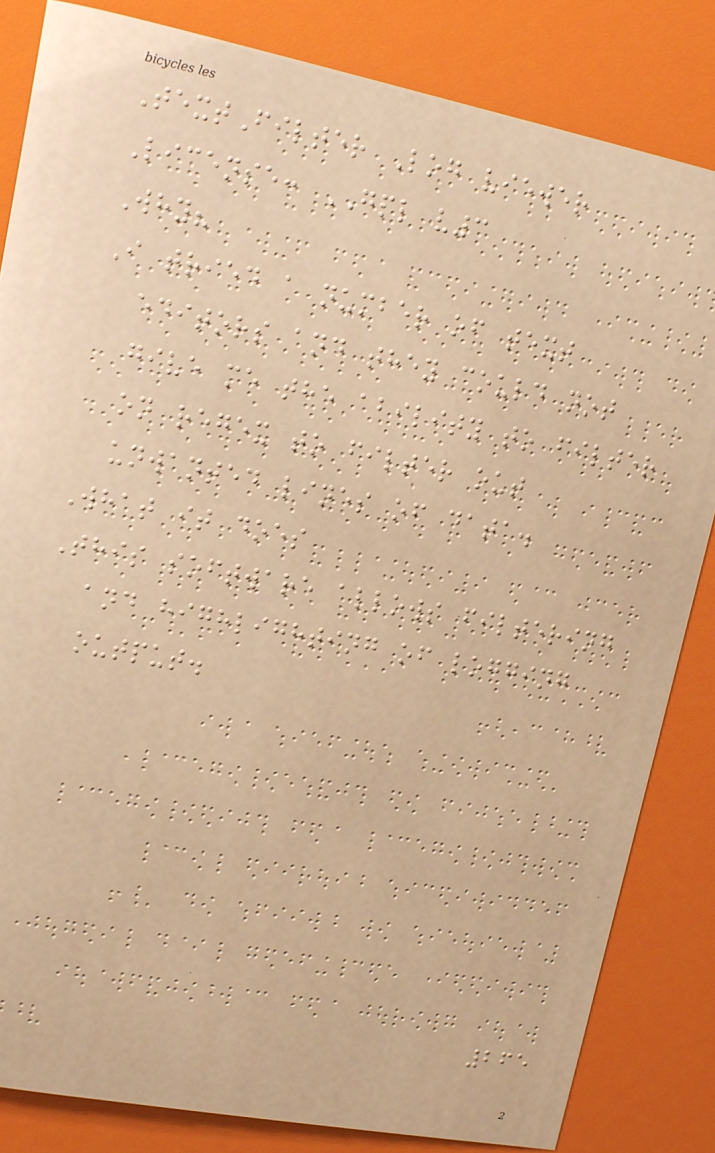TextFilter Log viewer
License: GPL v3
Why?
I tried a number of text
editors and they could not
give me the ability to filter
on regex to filter out
unwanted lines of data.
What it does
This software allows filtering
and highlighting of logging
output.
265
